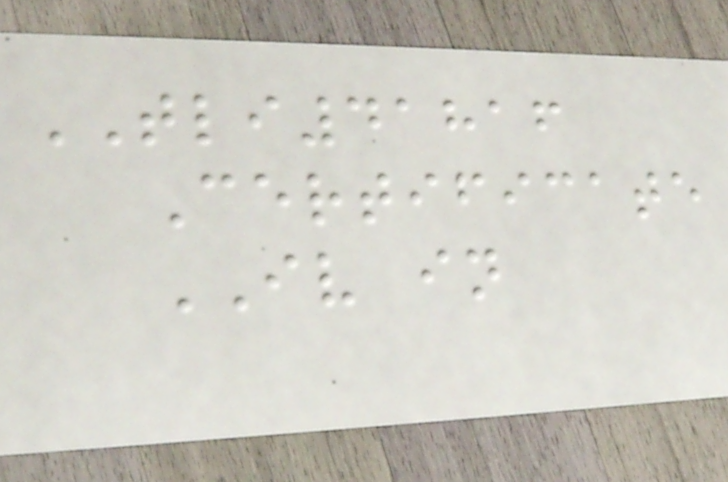TLI41816
Certificate
IV in
